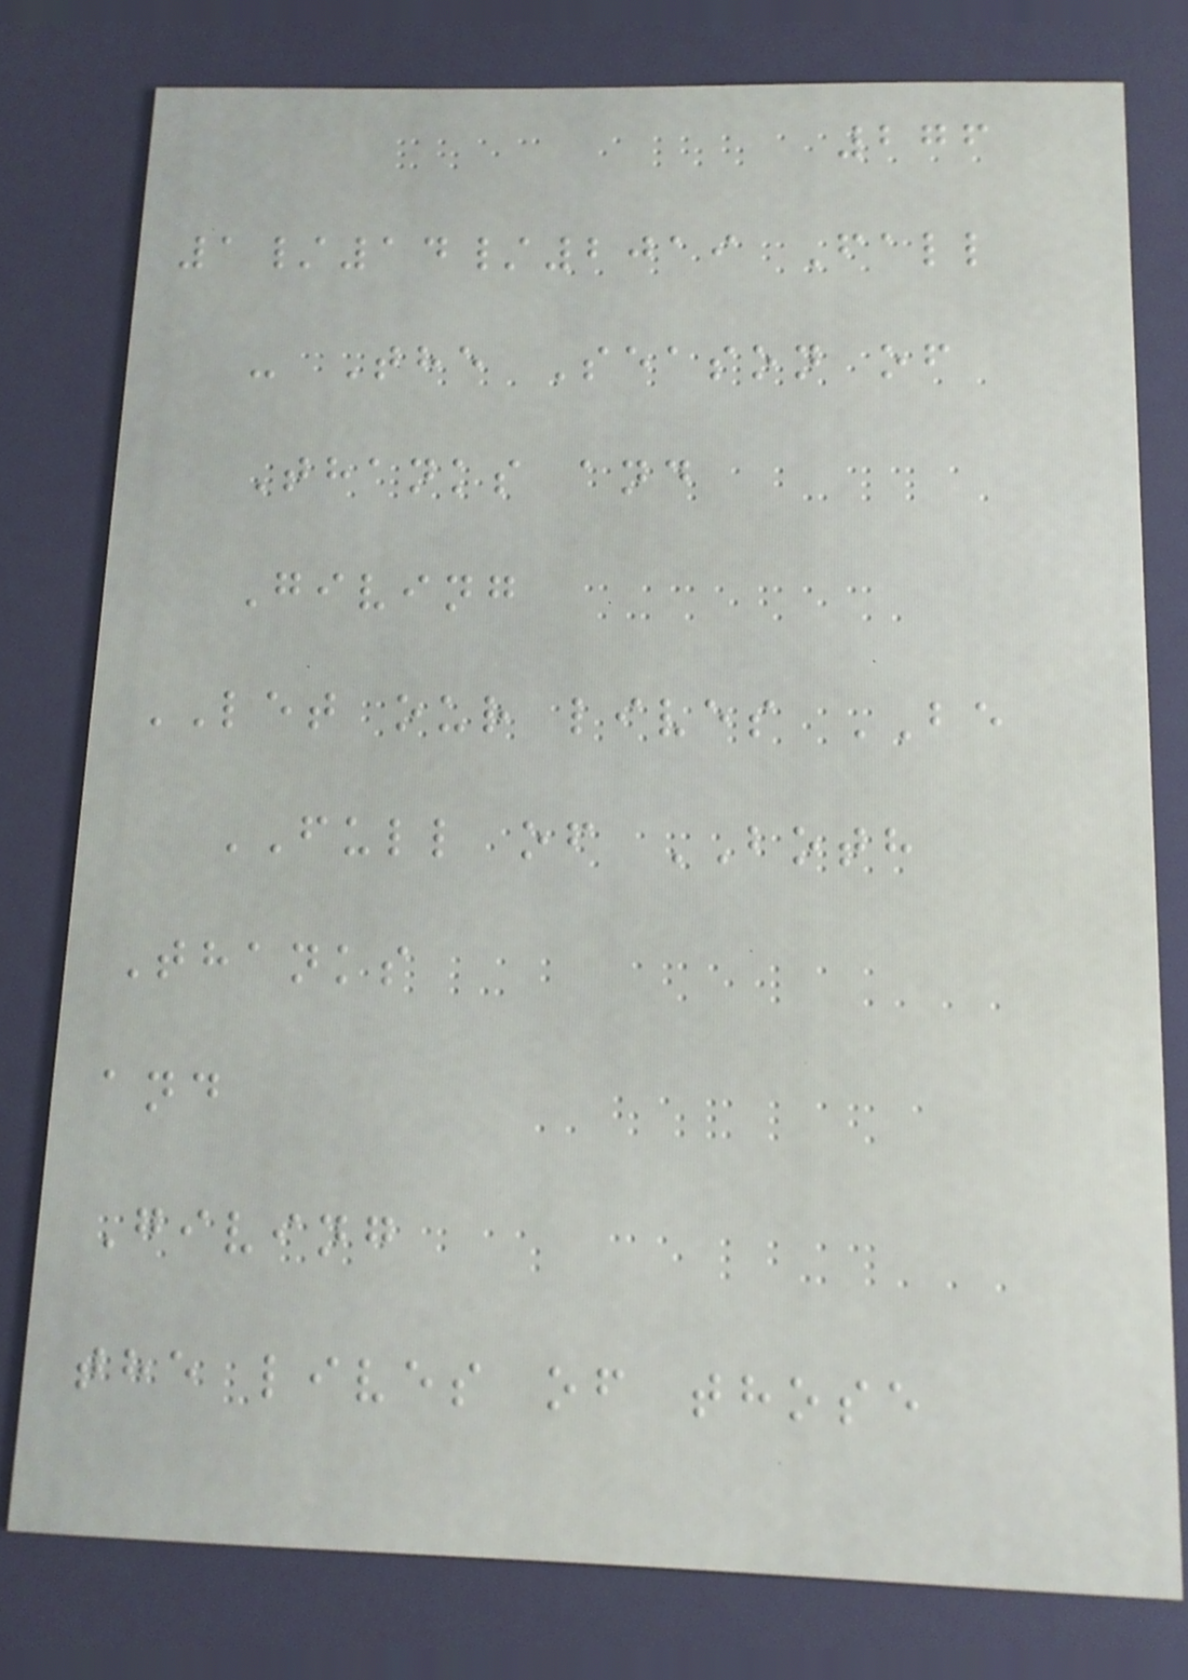276
1/14/2019 Fall
- The Season of
Thanks and
Giving
LET our lives BE
FULL of BOTH
Thanks
and
Giving
the lives of those
